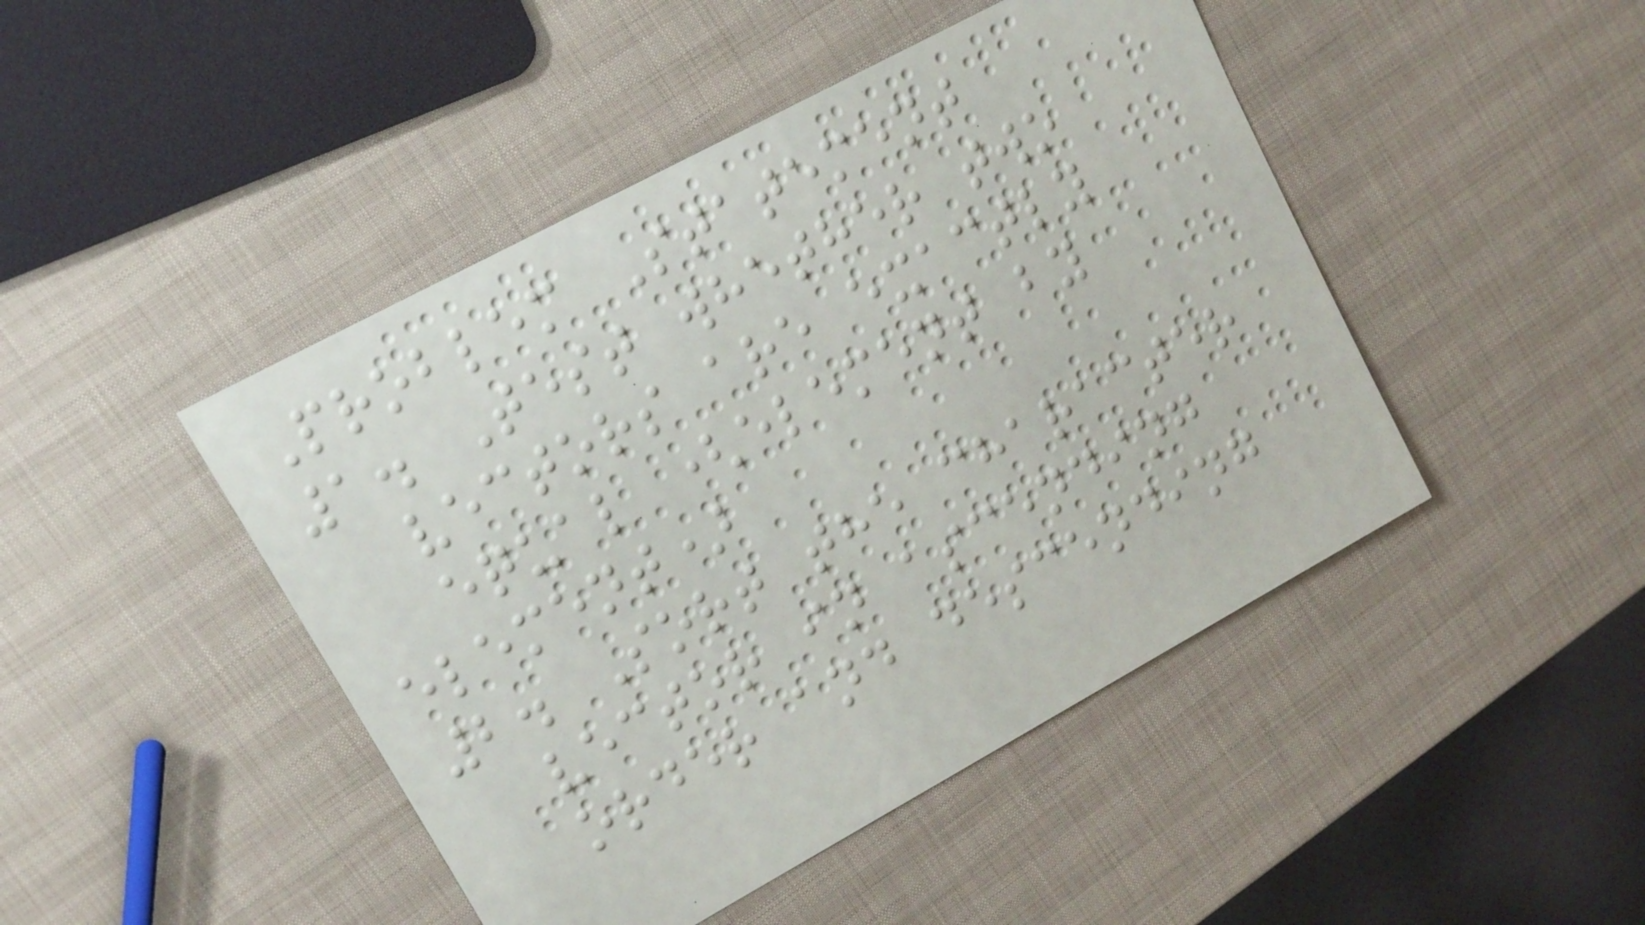Problem Statement
1. Test whether two
vectors are exactly
equal (element by
element)
2. Sort the character
vector in ascending
order and descending
